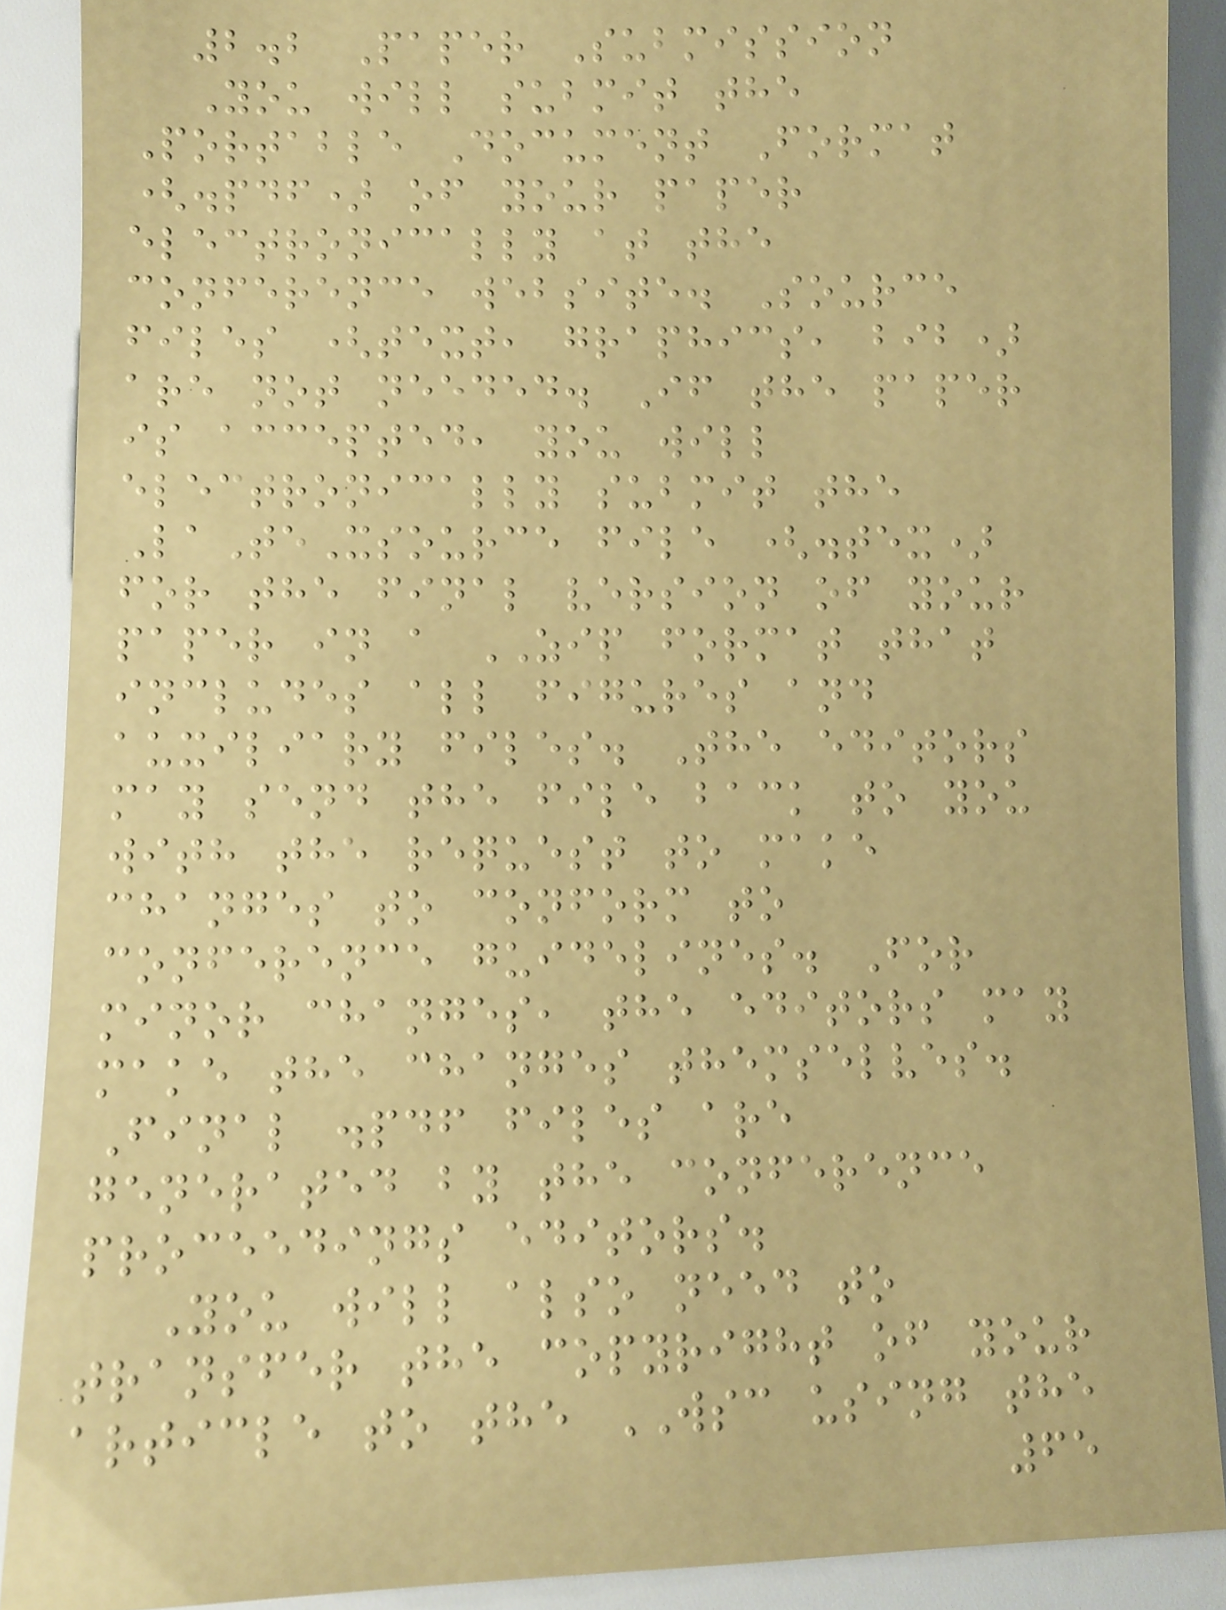2.2 Paper Submission
You will submit the
Portable Document Format
(.pdf) of your paper
electronically at the
conference website. Source
files (text, graphics, bib)
are not needed. If the paper
is accepted, you will
electronically submit the
LaTeXsource file (.tex)
for the final version of your
paper in a ZIP format that
includes all figures and
auxiliary files. The editors
may send the file back to you
with the request to make
changes to conform to
conference guidelines. For
minor changes, the editors may
make the changes themselves.
Final .pdf files are
generated by the conference
proceedings editors.
You will also need to
transfer the copyright of your
article to the WSC using the
65
